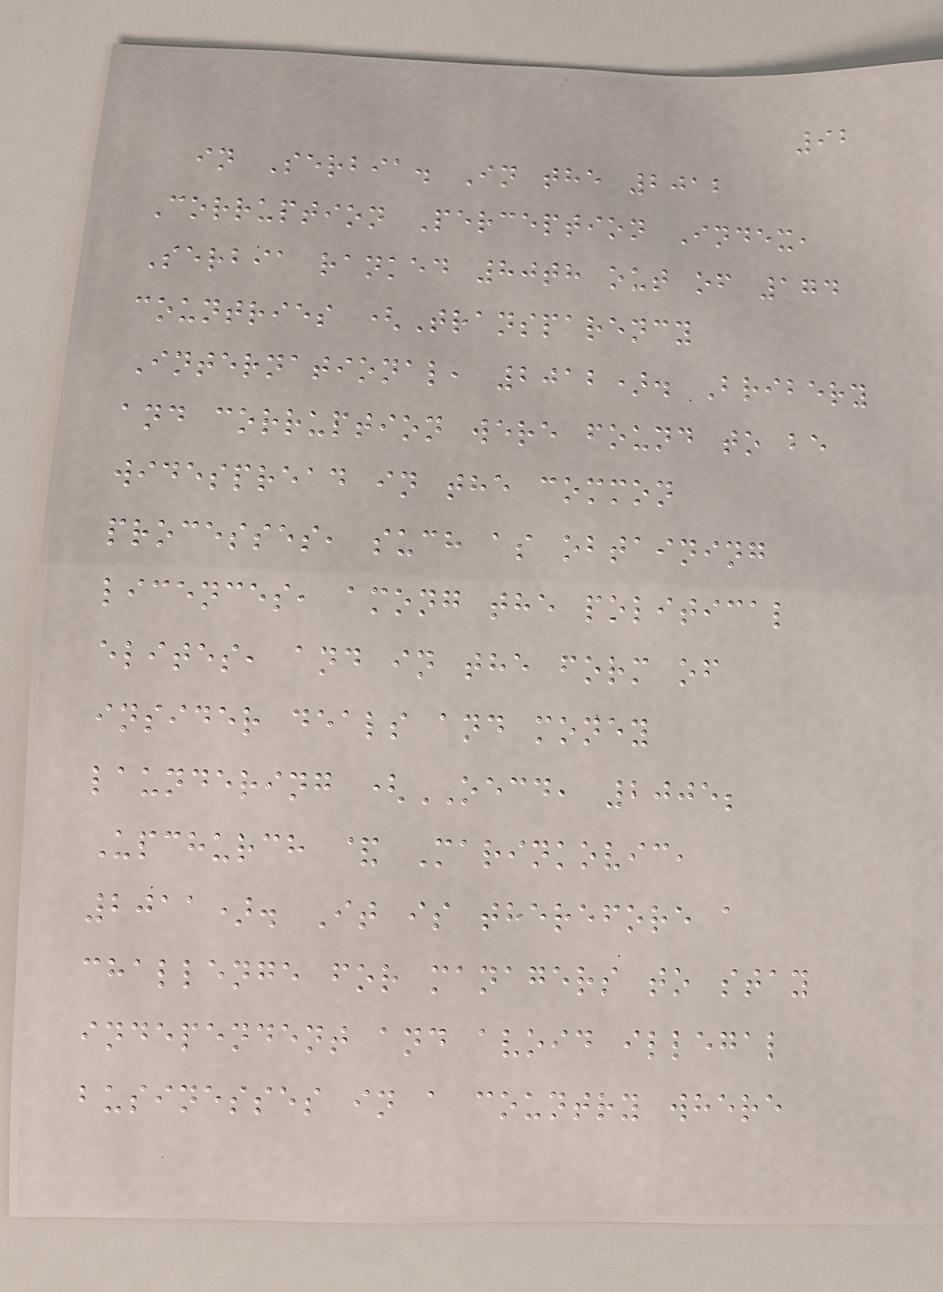92
in Serbia. In the 2012
Corruption Perception Index,
Serbia ranked 80th out of 174
countries (Transparency
International, 2012). Bribery
and corruption were found to be
widespread in the common
processes, such as obtaining
licences, among the political
elites, and in the form of
insider deals and money
laundering (OECD, 2005;
Upchurch & Marinkovic,
2011). It is therefore a
challenge for managers to stay
independent and avoid illegal
businesses in a country where
